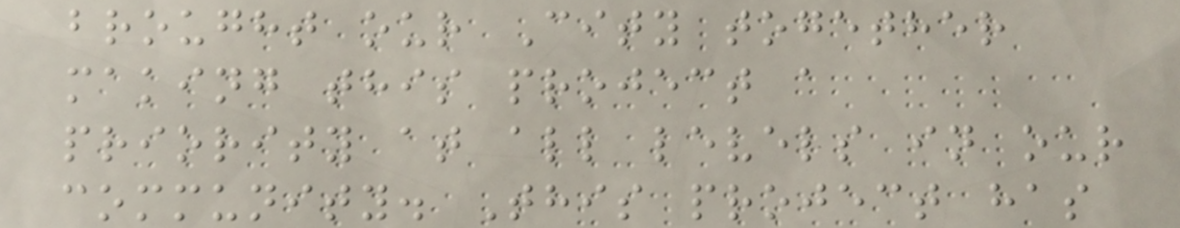brought our City together
making this project a
priority at all levels in our
community. This project has
